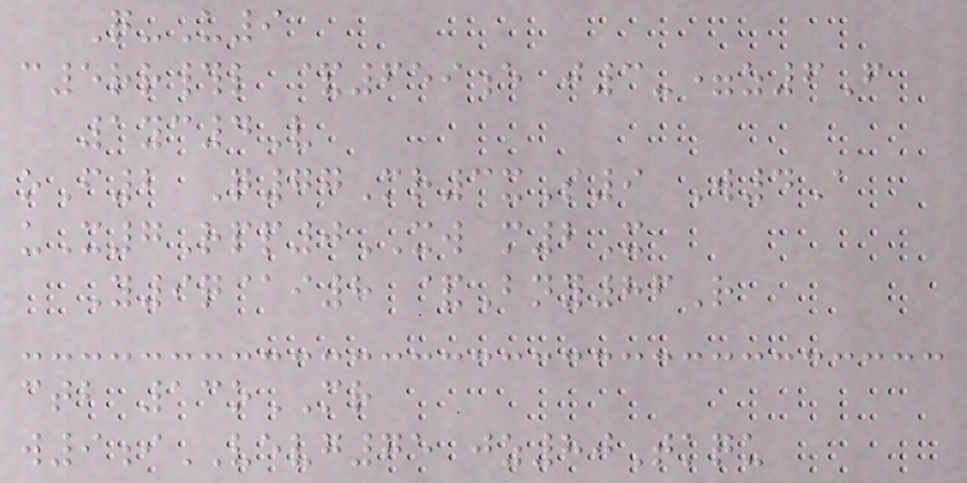Q-U9
c5rr#l &659e j3-=z6F
1yc4V
oF2 Q77Mr3xS9 W4A
uX7Rpp0XW m2X
Y9q@i8 &Bny86R
ctb 13oMR
w9iVEVG75 jz80Tkqu
